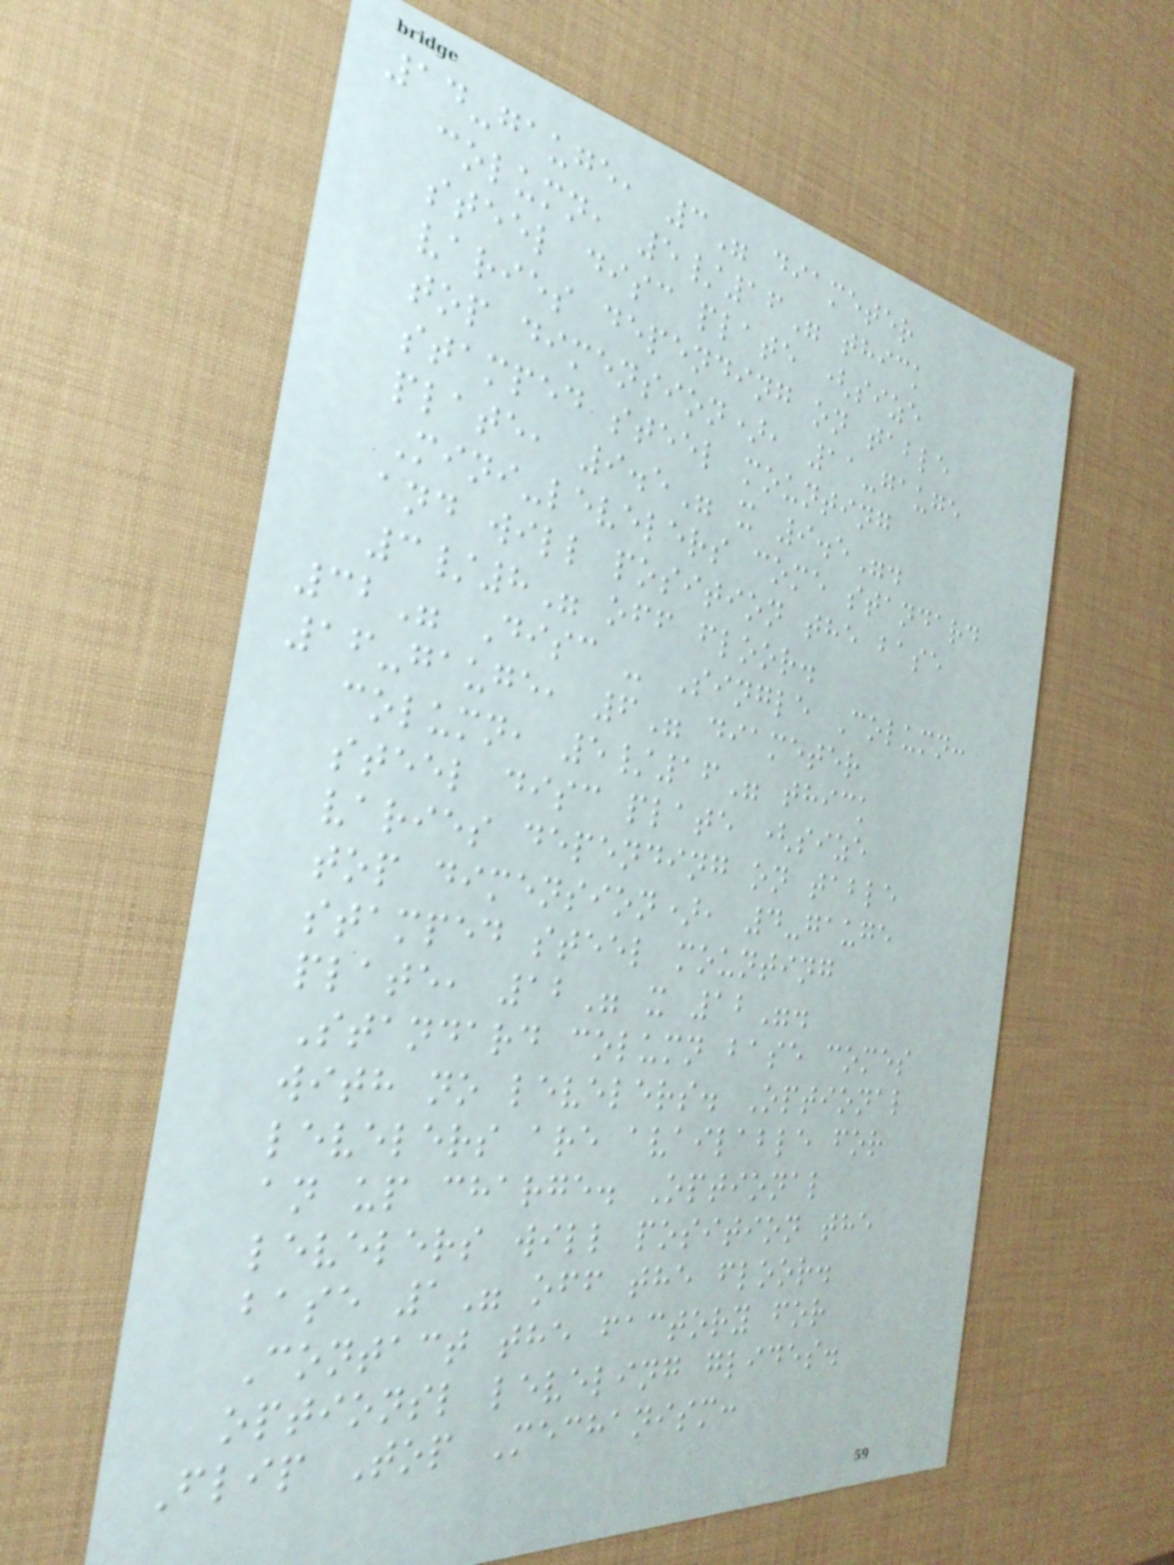14-gauge, 3" diameter
column, 5/16" thick
steel disc plate (size
varies depending on table
top dimension), 11-gauge
stamped steel mounting
plate, 9.5" x 9.5".
Mini-levelers come standard
and will position the base
3/8" off floor.
32" Disc - Single Column:
16-gauge, 6" diameter
column, 5/16" thick
steel disc plate (size
varies depending on table
top dimension), 4-gauge
stamped steel mounting
plate, 12" x 12".
Standard column base comes
with no levelers. Optional
levelers are available for
an up charge. Optional
levelers will position the
base 1" off the floor.
Contact the factory for
optionsl leveling glides.
Flip Top Mechanism:
